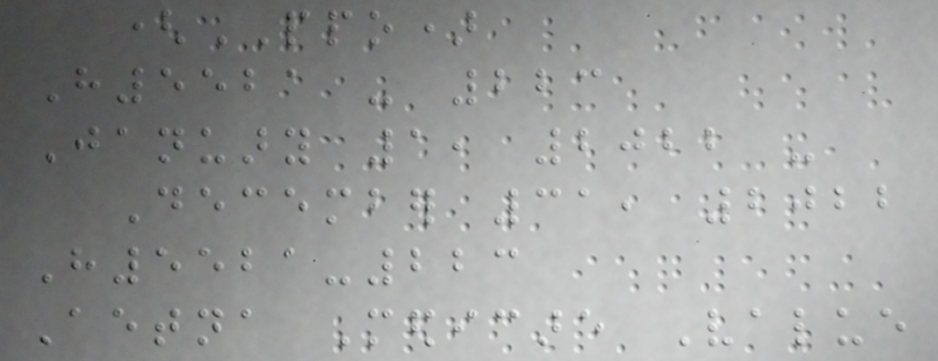(PPO)
H5521 - 223
January 1, 2022 -
December 31, 2022
H5521-223
Aetna Medicare Value
